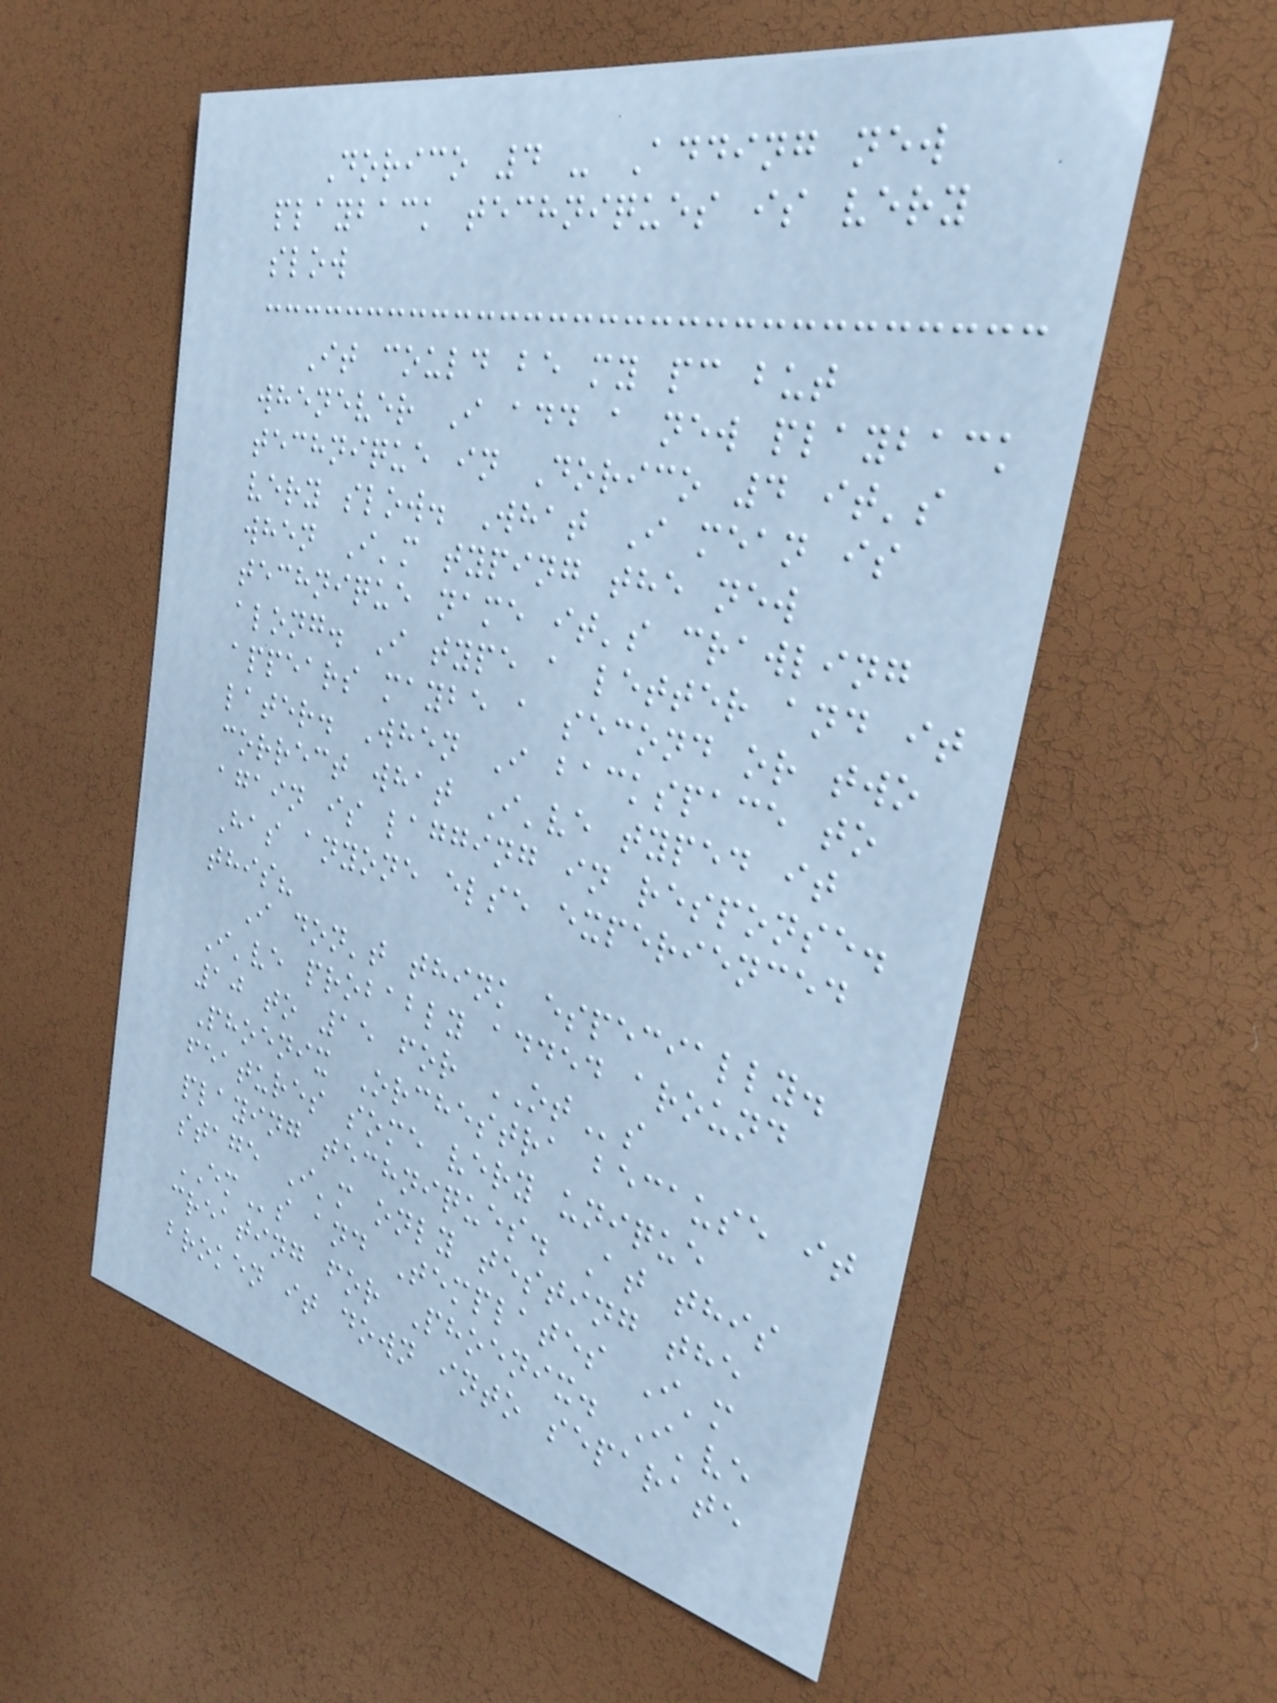Dorico 4 - Adding new
playback techniques is very
slow
It could be my pc but
whenever I add a new playback
technique in Dorico 4 it's
very slow. What I mean is
when I'm typing the new
technique name it's crawling
along. I type a letter and it
appears maybe a second or two
later. When I backspace to
correct what I've typed it
again is lagging in response.
Has anyone else experienced
this?
I don't think especially.
I've probably added around
10 to 15 for OTs
Phoenix Orchestra because it
features some very unique
playing techniques. At this
stage I'm only testing the
EMs and Templates I'm
creating for Phoenix. I've
broken it down into separate
